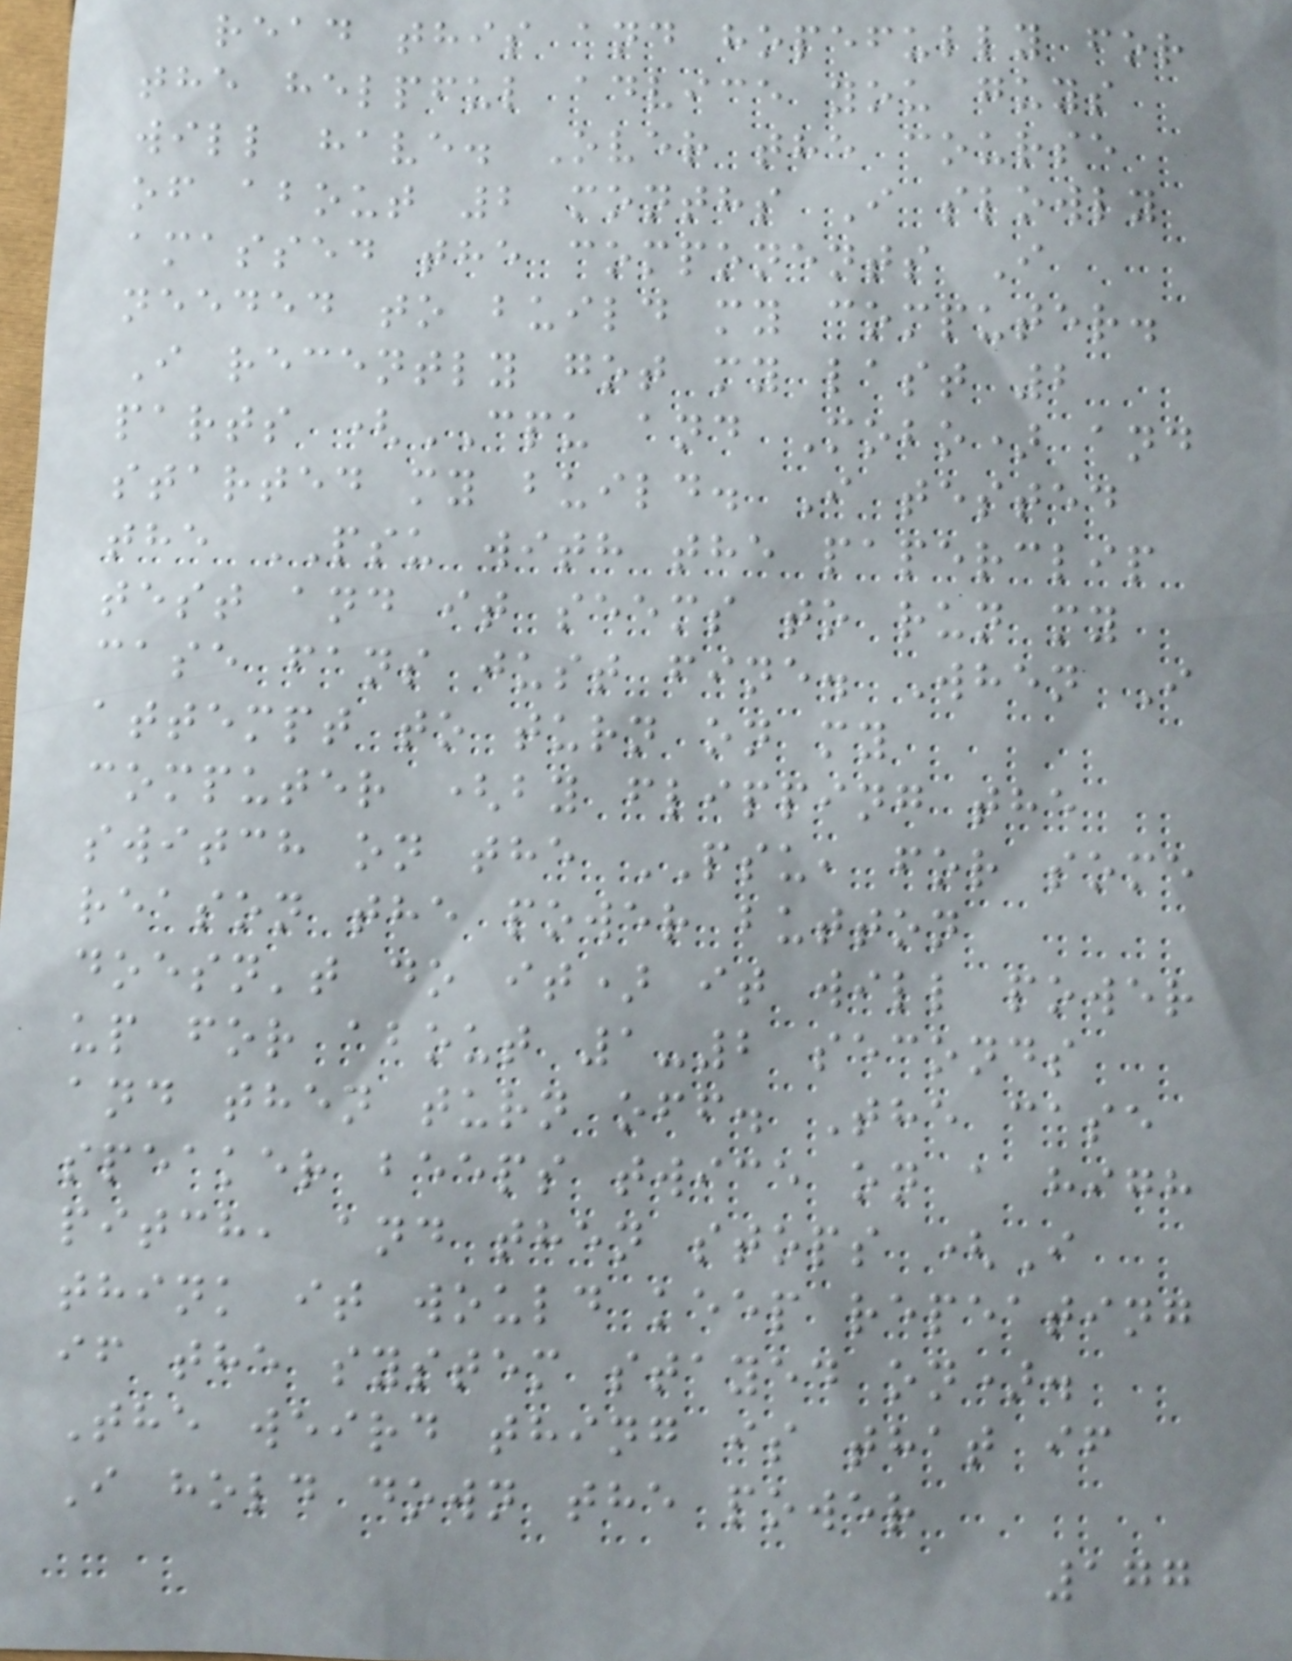read this and hopefully for
the helpful advice you guys
will have. Over the course
of about 2 months I slowly
amassed the components I
needed to build my computer.
I recently got my last 2
parts (CPU and Mobo) and
started my build. I tested
the PSU with the paperclip
test and it seems to run my
case fans just fine. When I
attempt to turn on my
computer (by flipping the
switch on the PSU, for some
reason the power button
doesn't do it) it will power
up for about 1-2 seconds
and then turn off. The case
speaker beeps twice on a high
pitch, and then stops (I
think it would keep repeating
if the system stayed on).
The weird thing is that if
I hold down the power
177
